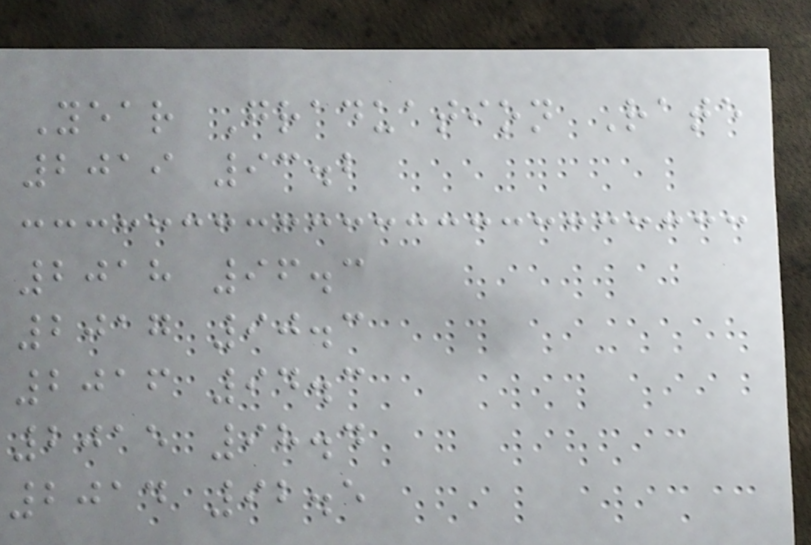Year Graduation Rate
2019 93.2
2018 96.3
2017 90.3
2016 94.3
2015 98.4
2014 92.5
